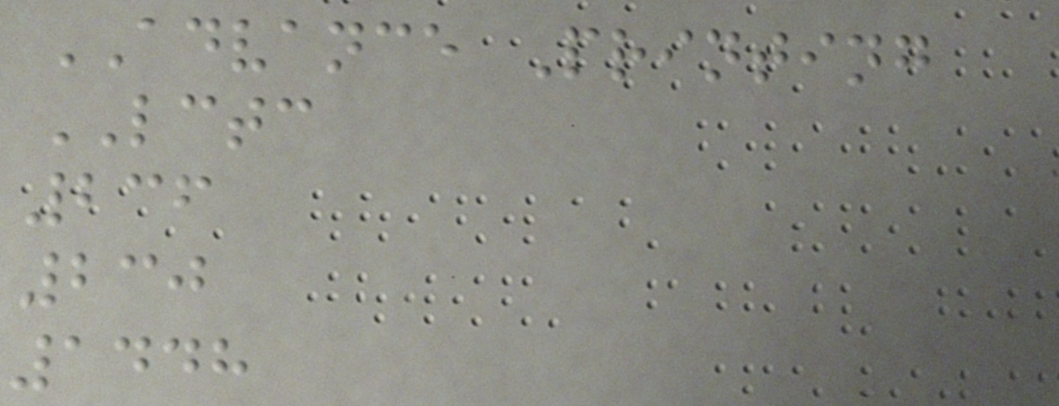ADVANCE Printing
LCTC
236
230
1448
